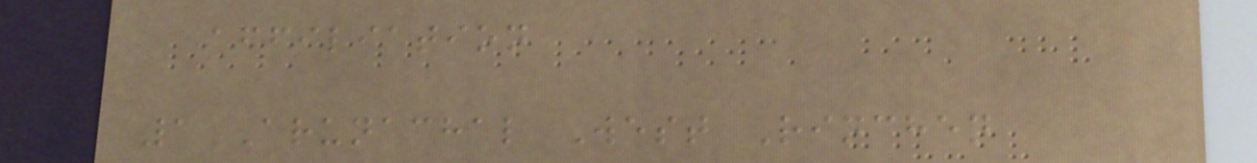affiliation
1 Arunachal West Rinchen
